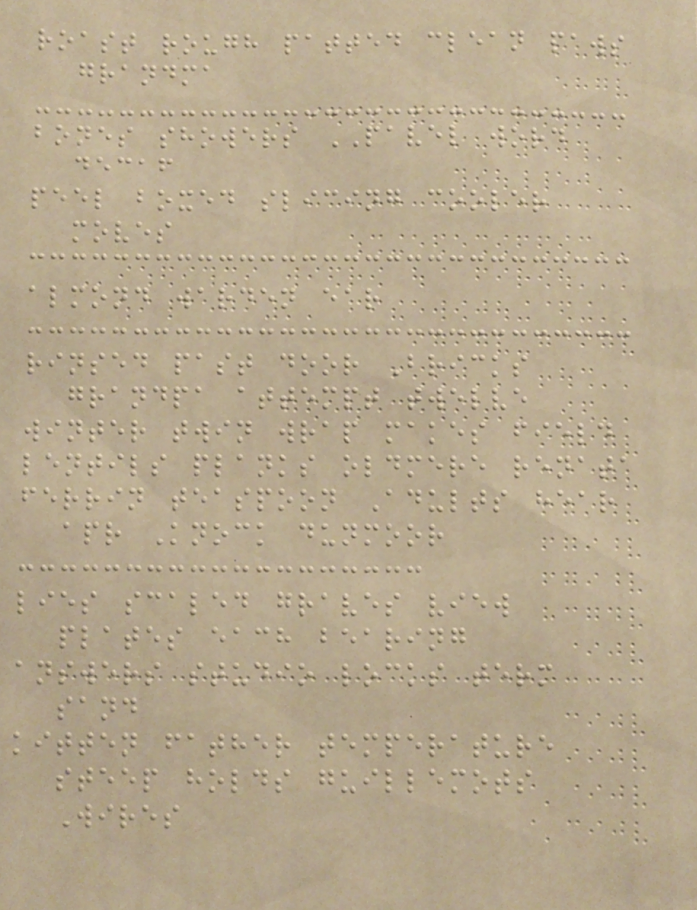roast rough patted clean paws
grandma
bones showers PAVEL word
decaf
peel boxed slicing cooler
moves
almond warden ear
rinsed past door Bricks
grandpa attempt twelve
winter twin wrap makes field
lentils planks oldmere renata
ferrin teaspoon Adults hear
apr Knock dunmoor
lies scaled graves view
plates each bearing
answers studio locks term
sand
kitten father temperature
steep holds guillemots
Wires
